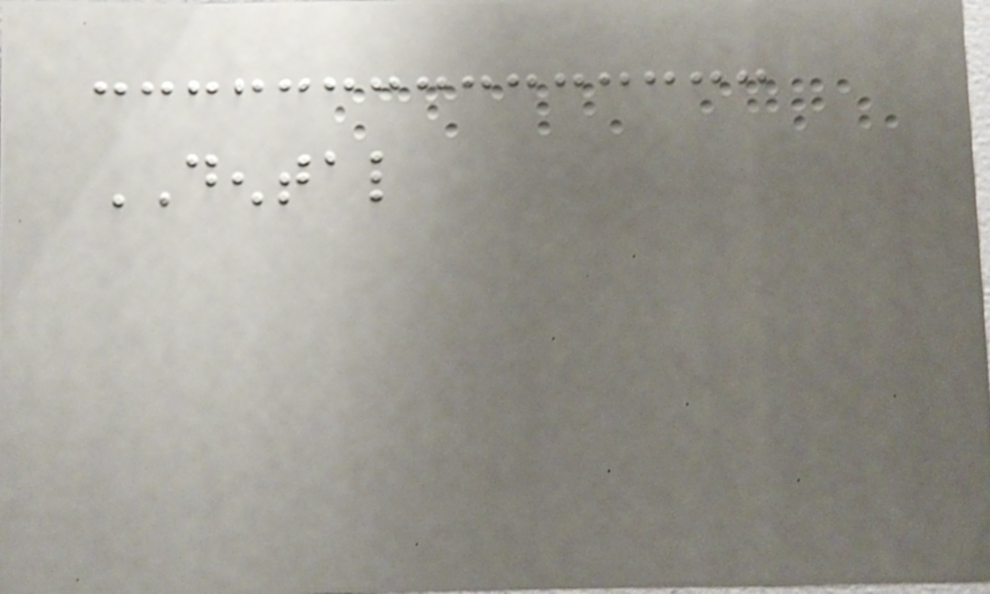DENTAL
